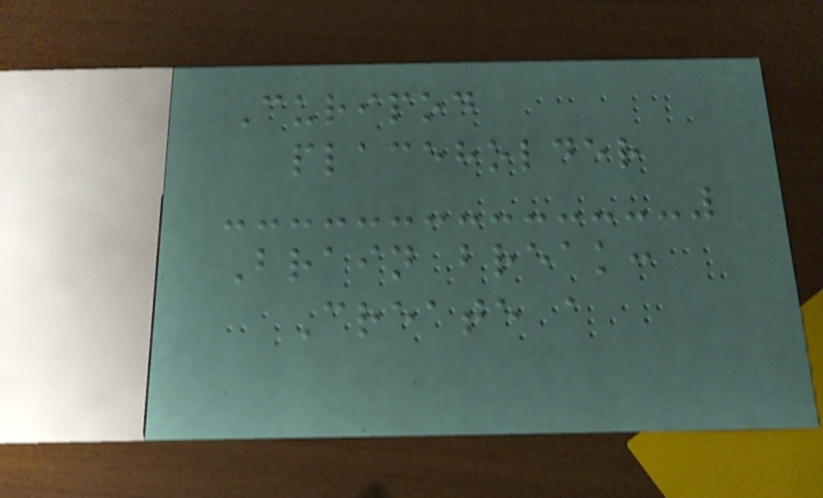Curipod
placeholder
Brain break:
Create a
